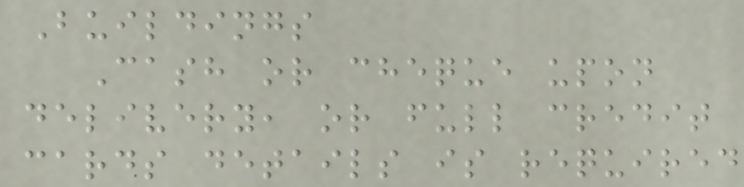Buildings
Cash or cheque upon
delivery, or full credit
cards details is required
